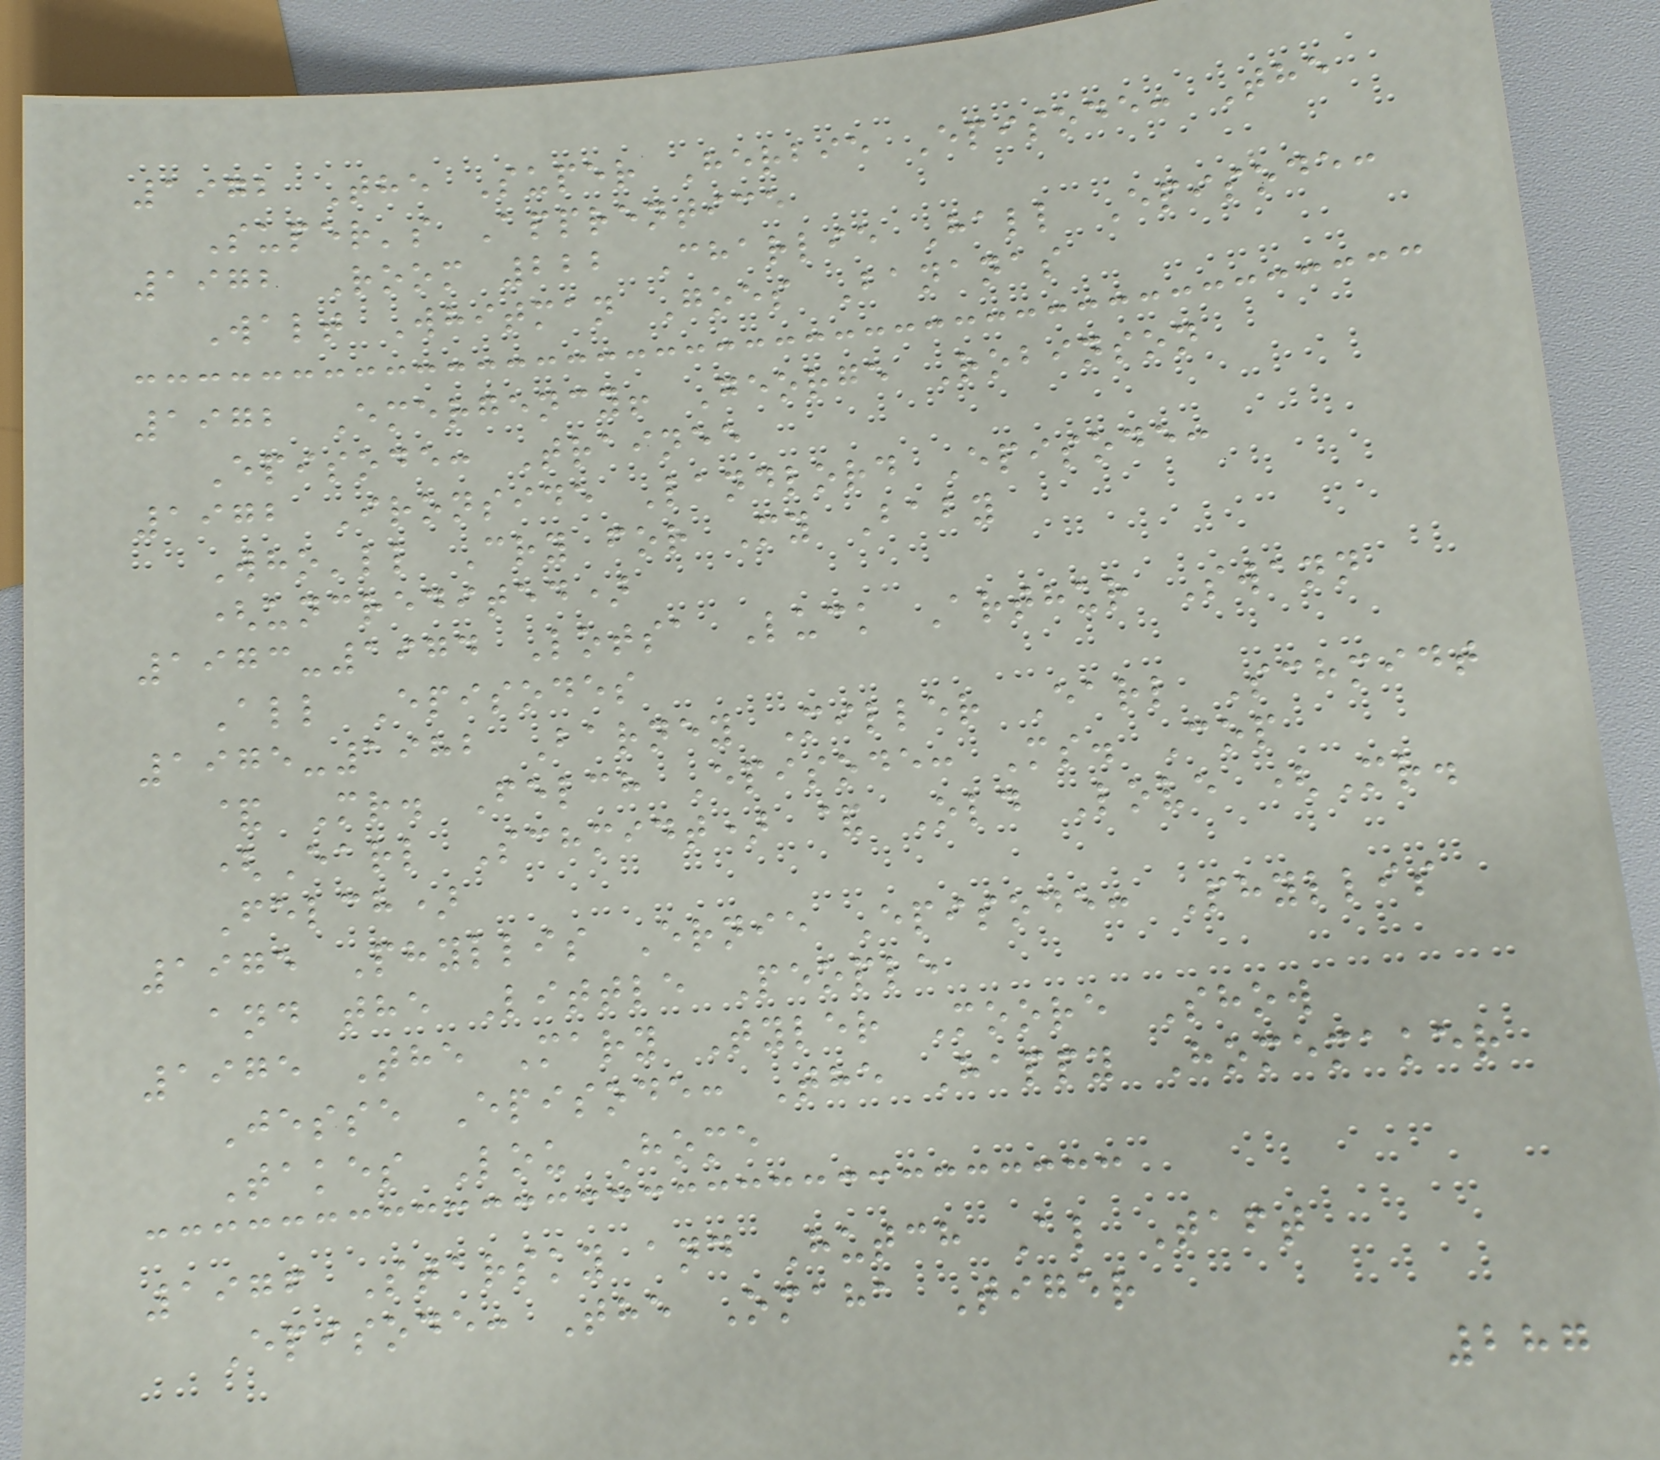1972 The Super Herbie Episode: The
Super's Apprentice
1972 Room 222 Charlie Hall Episode:
Walt Whitman Goes Bananas
1972 Emergency! George Robinson
Episode: Trainee
1972 Ironside Landlord Episode:
Who'll Cry for My Baby
(uncredited)
1973-1974 Lotsa Luck Arthur Swann
All Episodes
1975-1982 Barney Miller Earl Schmidt
& Mr. Felch Episode: Ms. Cop
(Earl Schmidt) & Old Love (Mr.
Felch)
1975 Phyllis Ernie Episode: Phyllis
and the Little People
1975 The Mary Tyler Moore Show
Jesse Episode: The Happy Homemaker
Takes Lou Home
1976 Starsky and Hutch Al Taft
Episode: The Omaha Tiger
287
